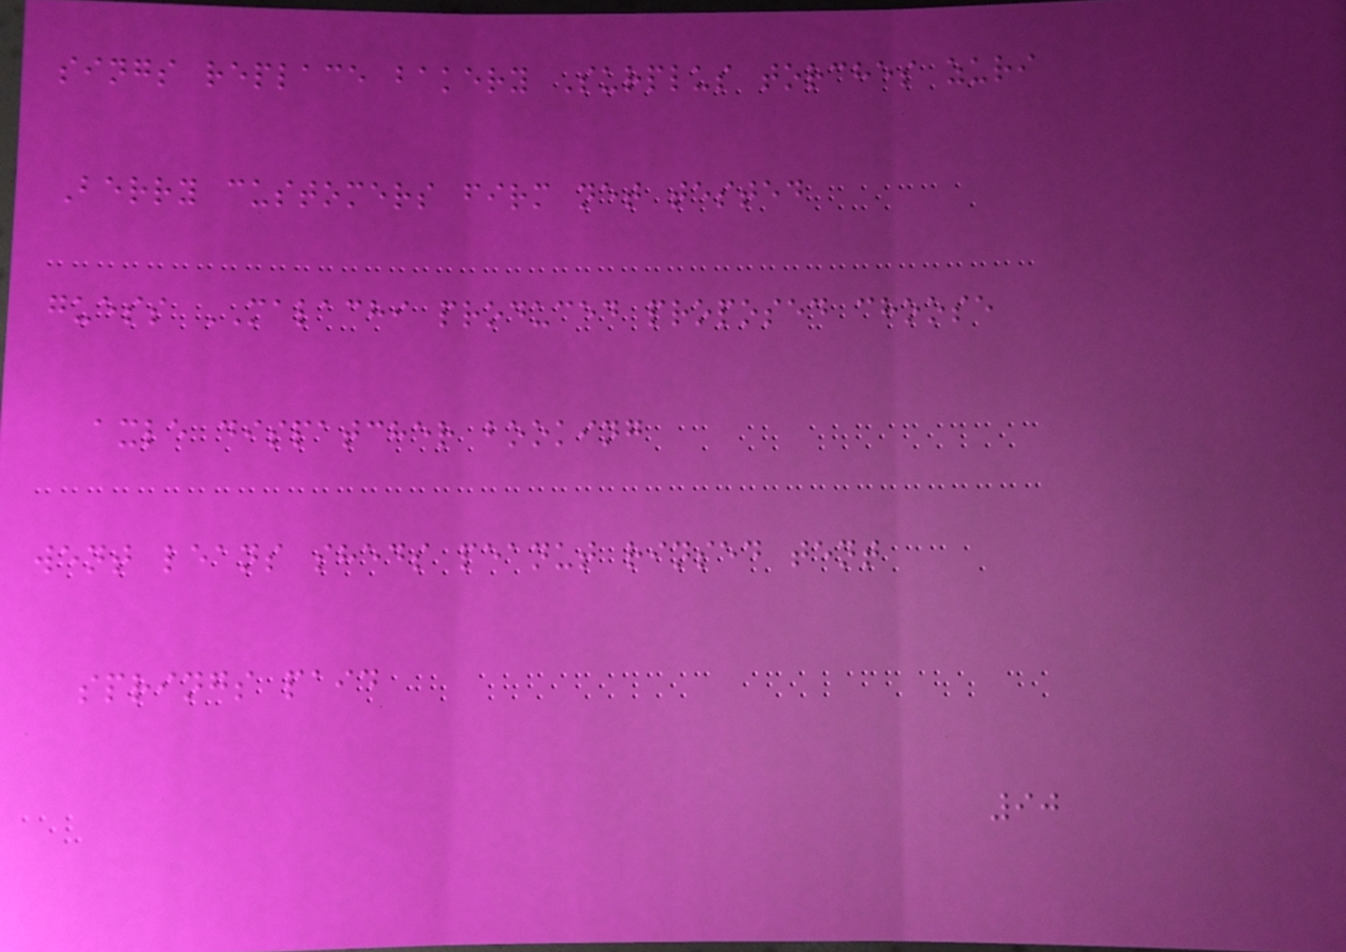sings replace bakery Surplus torches zuri
Berry customers firm net tested
guess MALACHI produced proposed choose
axle dispatcher booking
went leans sheds peanut rinsed tent
springs paid
90
